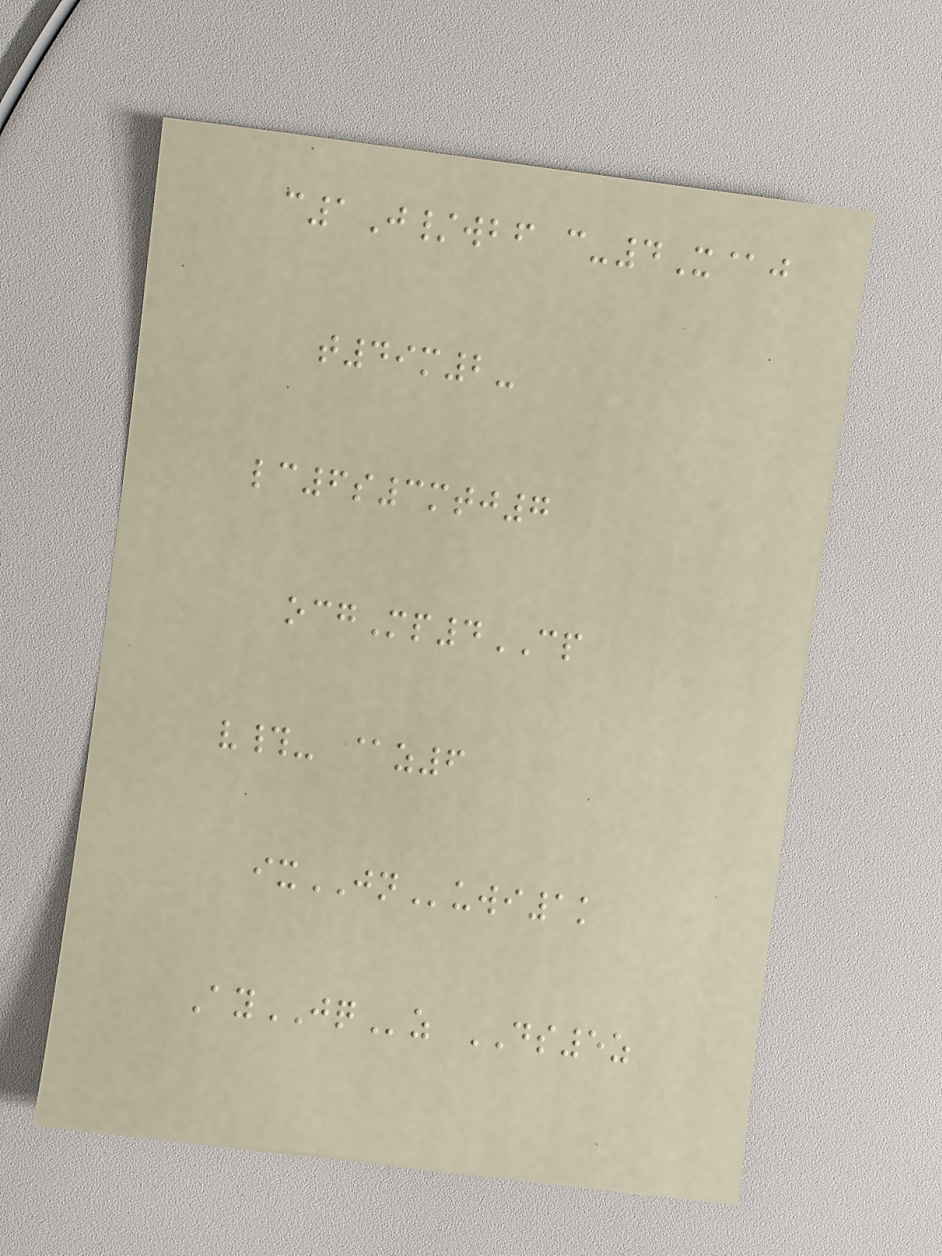c1J/wbf c-4X@j
t49m2-
lc6s3mtj7
ocgMp4CP
v#- @z6
ixJNuwi1k
AyJQz DS5z
